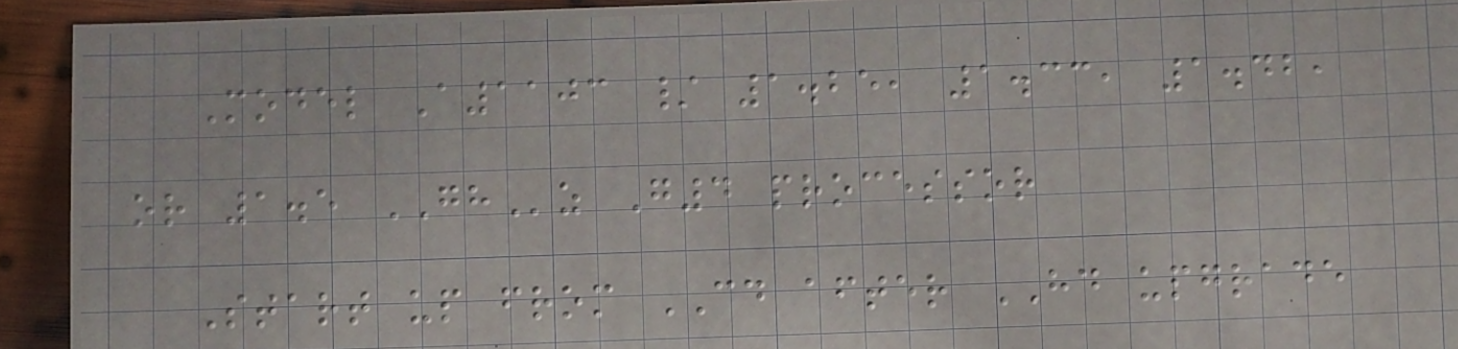Model A1103 / 1.25, 1.33, 1.42,
or 1.5 GHz G4 processor
Start up from CD after HD upgrade
